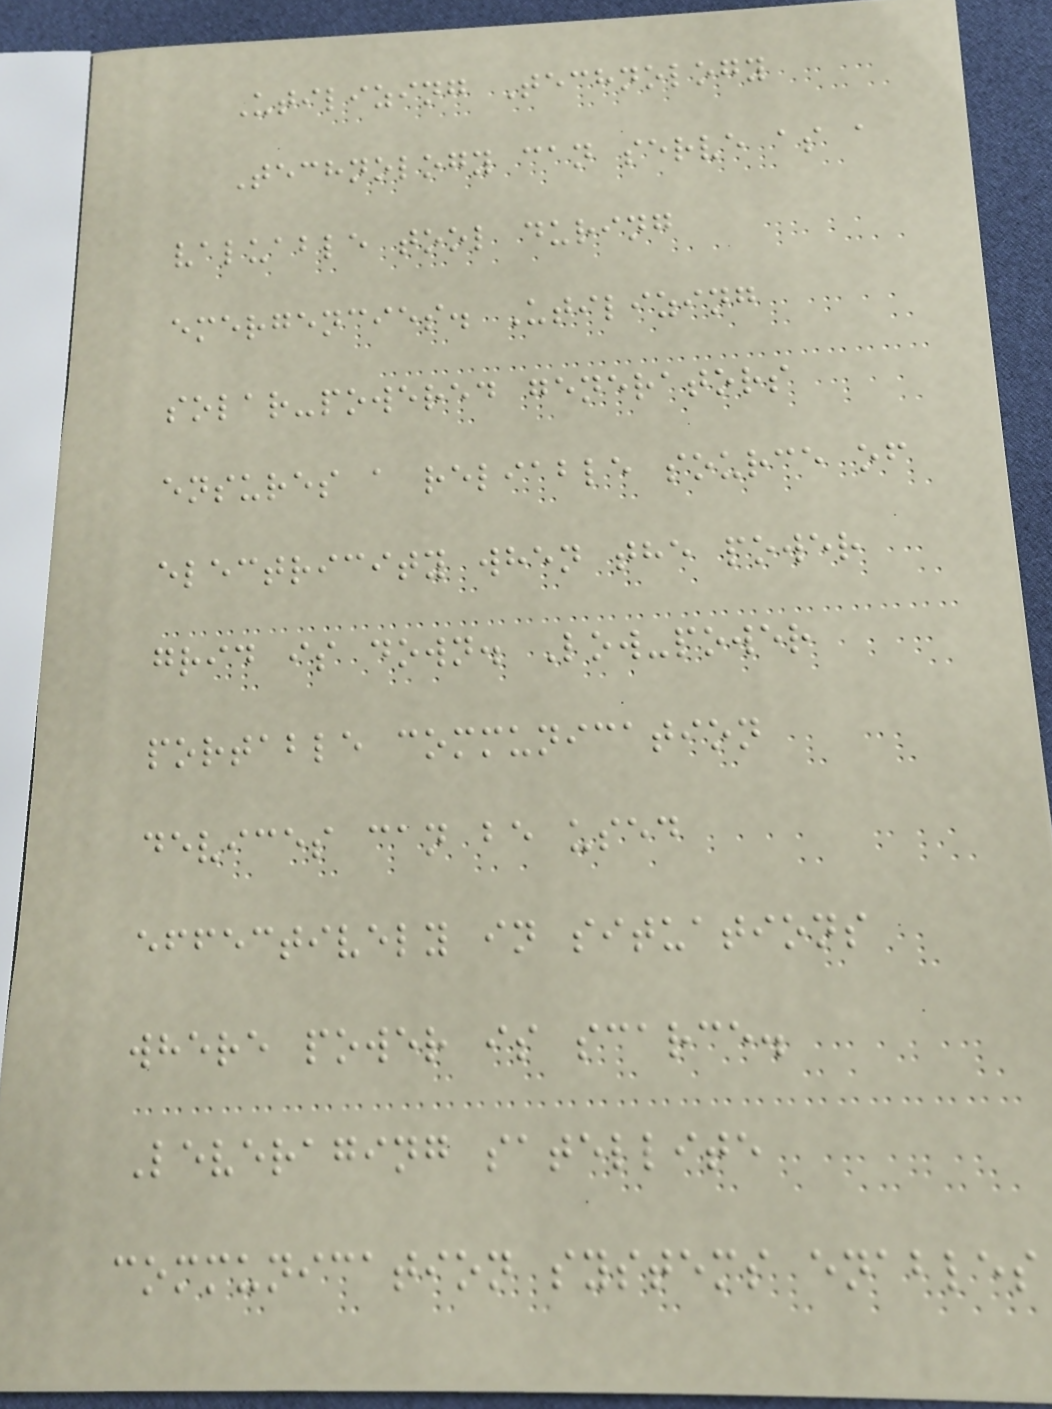Utilizing Technology
Technology can serve as a
valuable tool during
emergencies. Utilizing
solar-powered generators
ensures a reliable source of
electricity when the power
grid is down. Low-power
portable communication
devices can be used
effectively in situations
where power is scarce.
Leveraging satellite
communication systems enables
